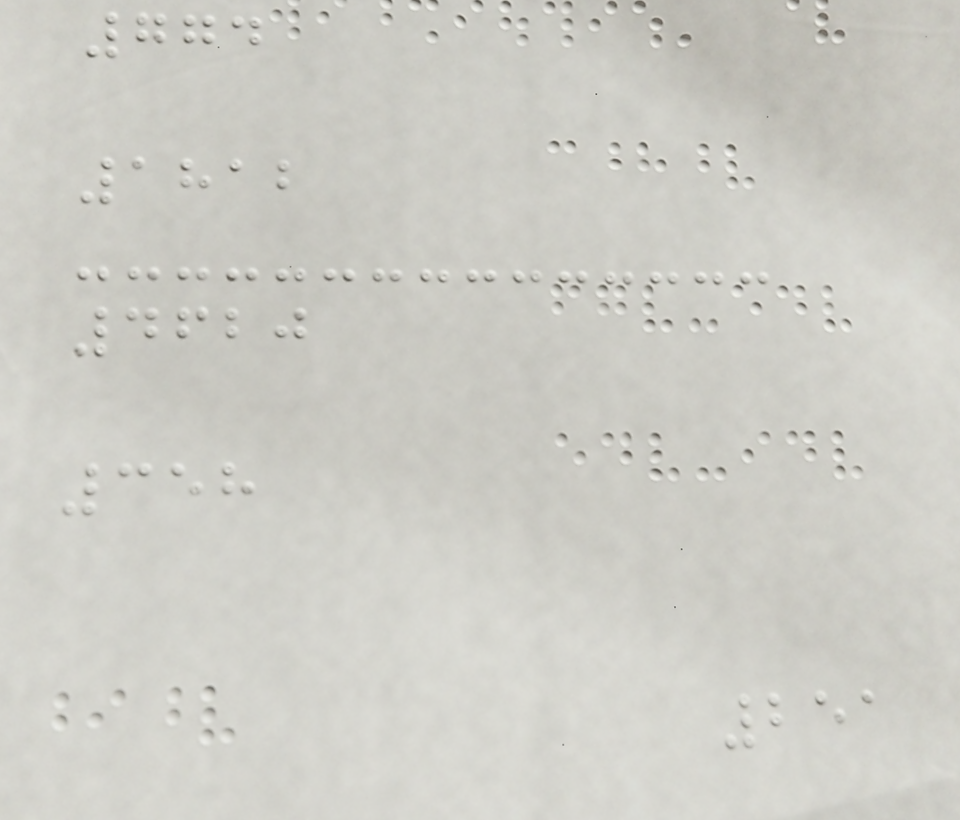774
1812
4620
358
251
